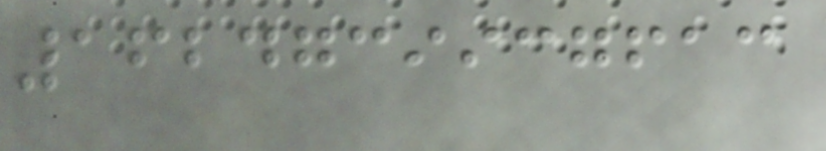1624739937613
